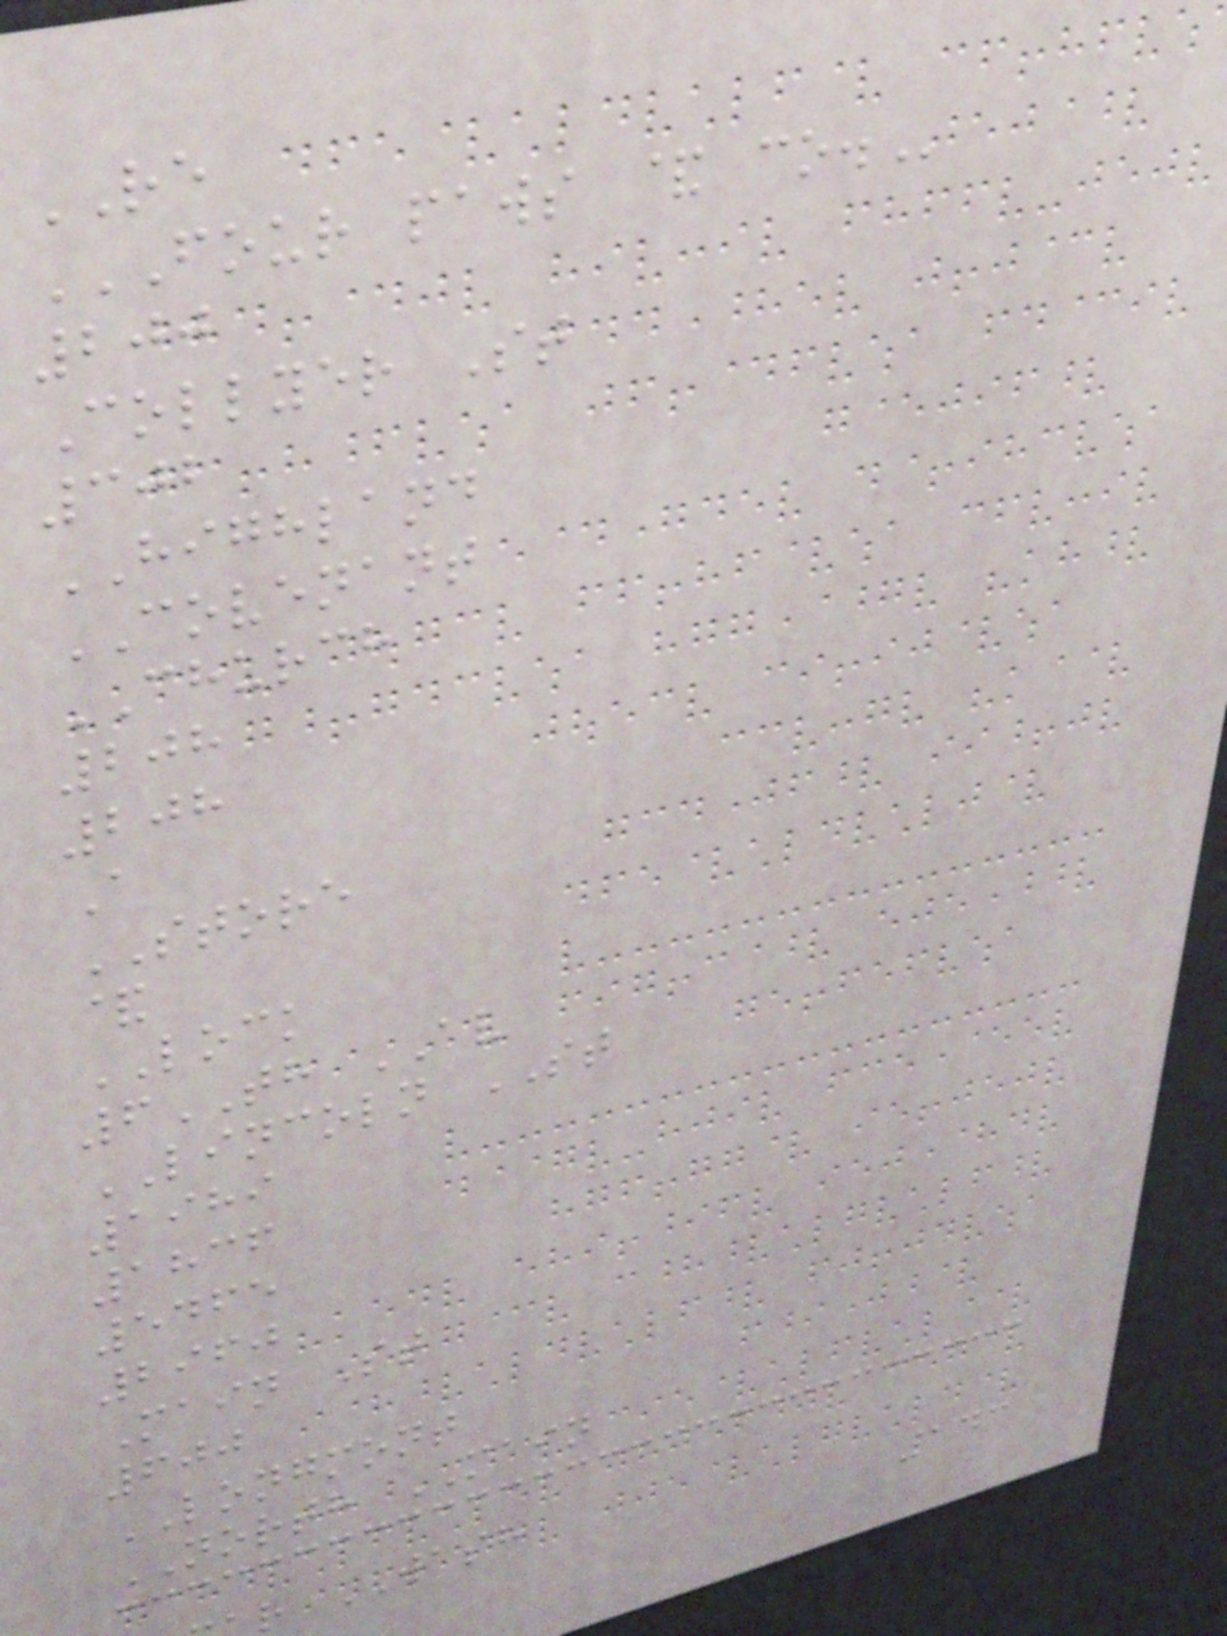RE
FOUR PAWS & CO.
200
Collyer St
302
HIGHLAND
COVENANT
CHURCH
208
208
A
STORE
&
LOCK
6TH AV
LINCOLN ST
1989
1836
5465
2960
Main St
600
LONGMONT
NORTH MAIN
r WASH
143
